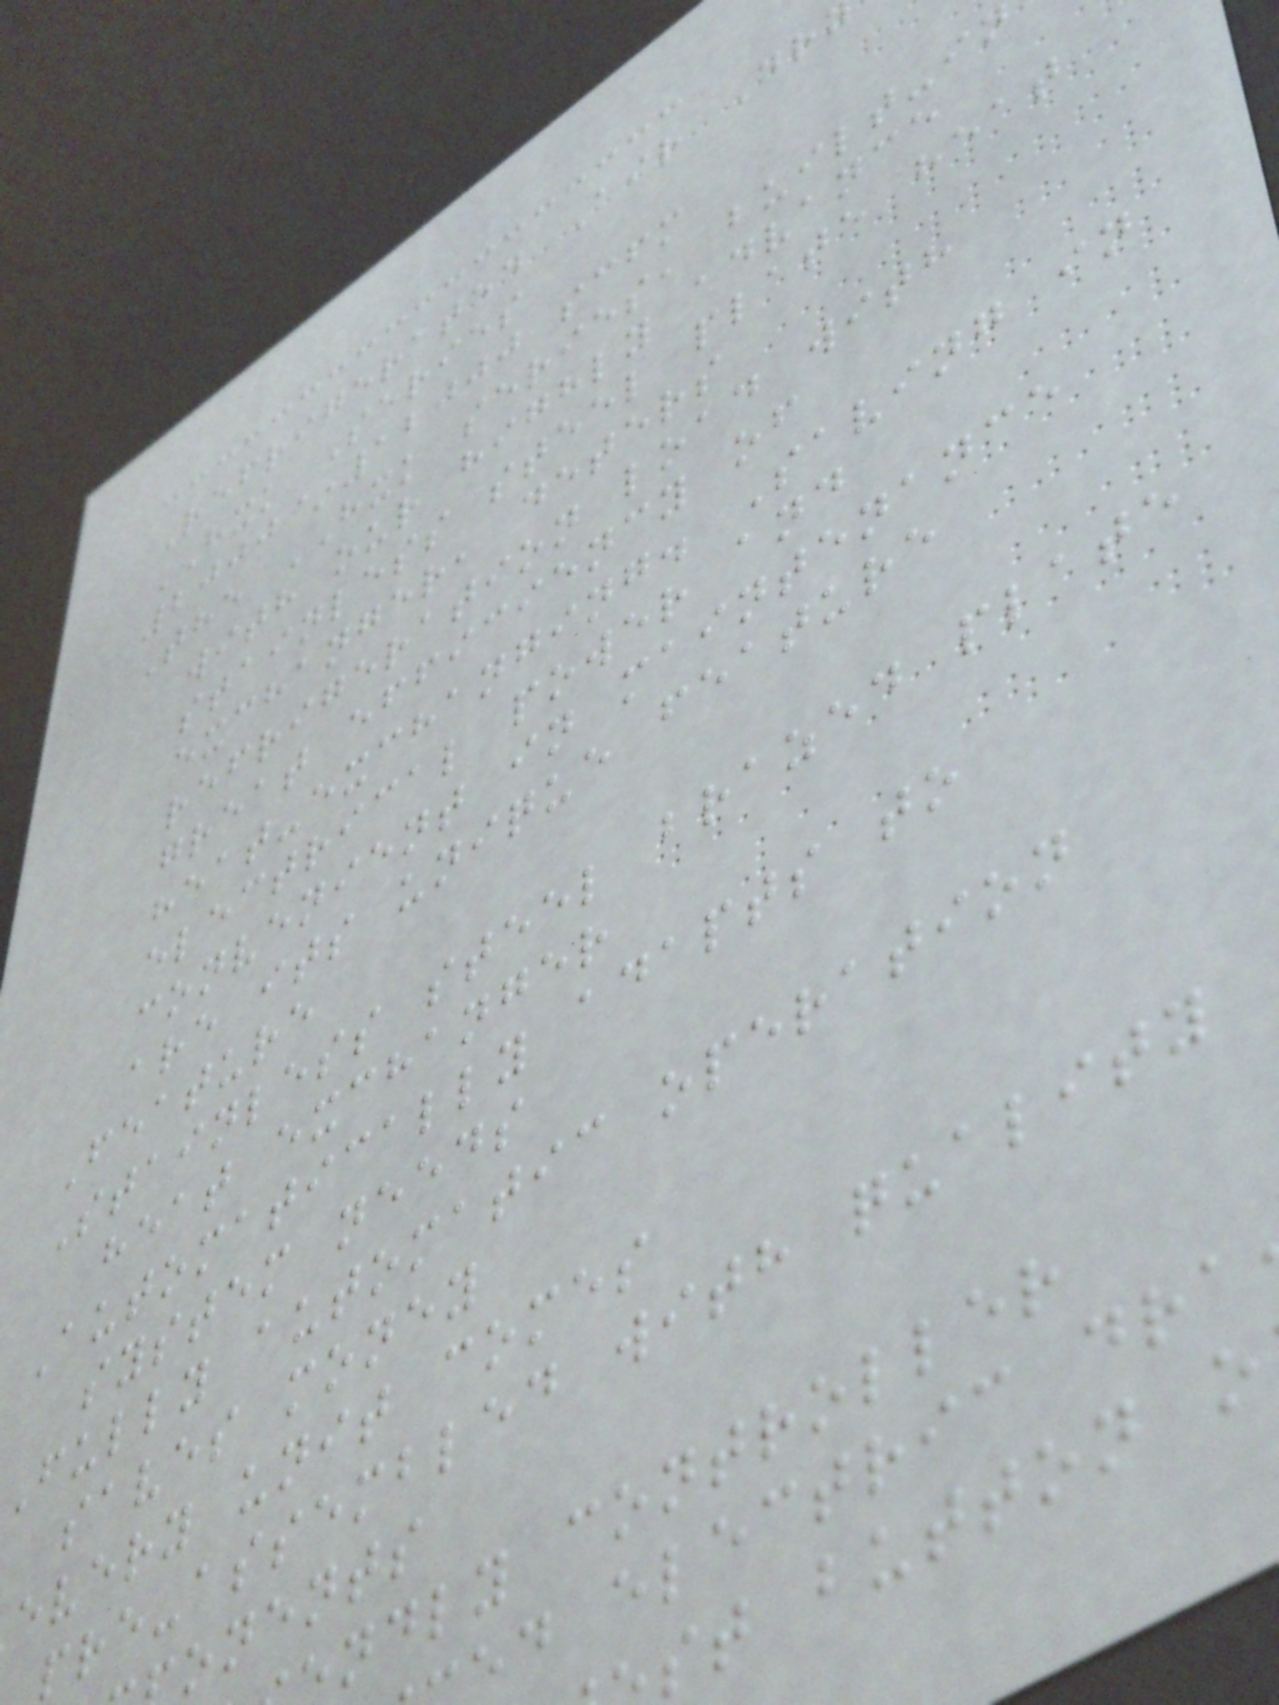Refrigerated Air Dr
HXK Series
2000~12000 scfm
The HXK series, built-in
with our highly advance
stainless steel plate heat
exchanger, deters
refrigeration load with
great efficiency of
heat-exchanging. Saving in
electrical power and
convenient in maintenance
are its unique feature
Feature
Stainless steel brazed plate
heat exchanger
Automatically adapts to
system needs
Fully automatic operation
saves money
every unit comes
pre-assembled with quality
onents
ndly controller
ed electric dra
st button o
